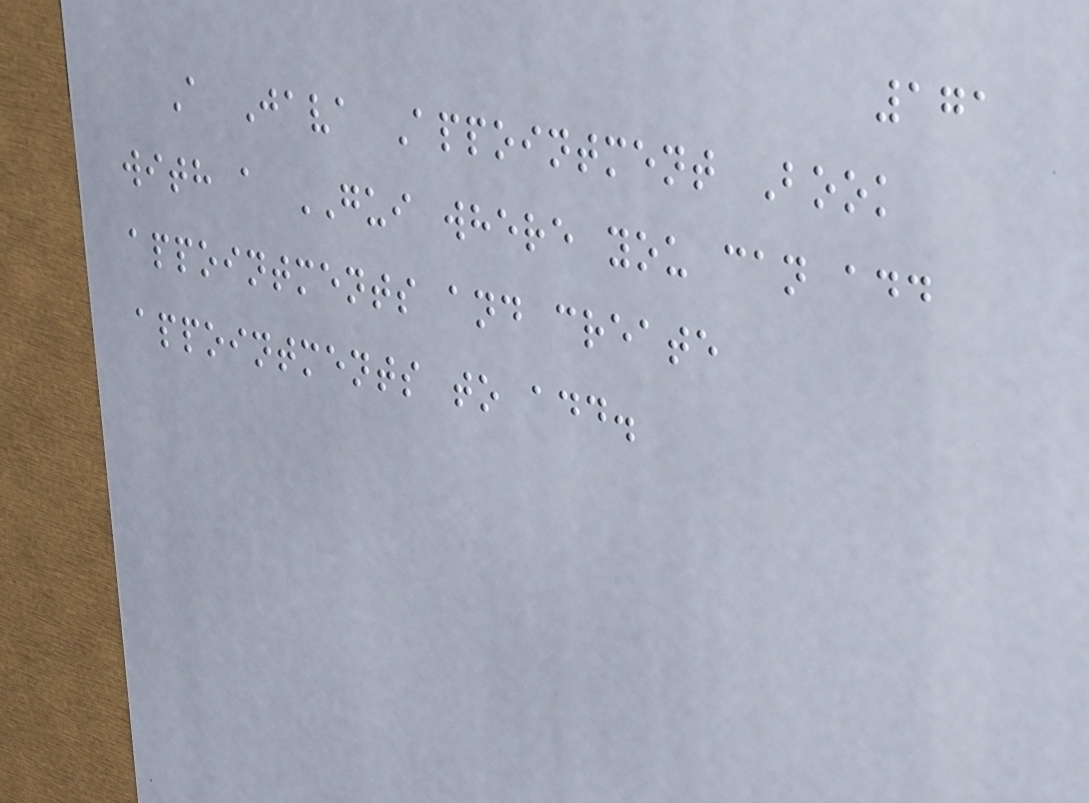171
A Java Appointment Book
with a GUI where you can add
appointments and create
appointments to add.
